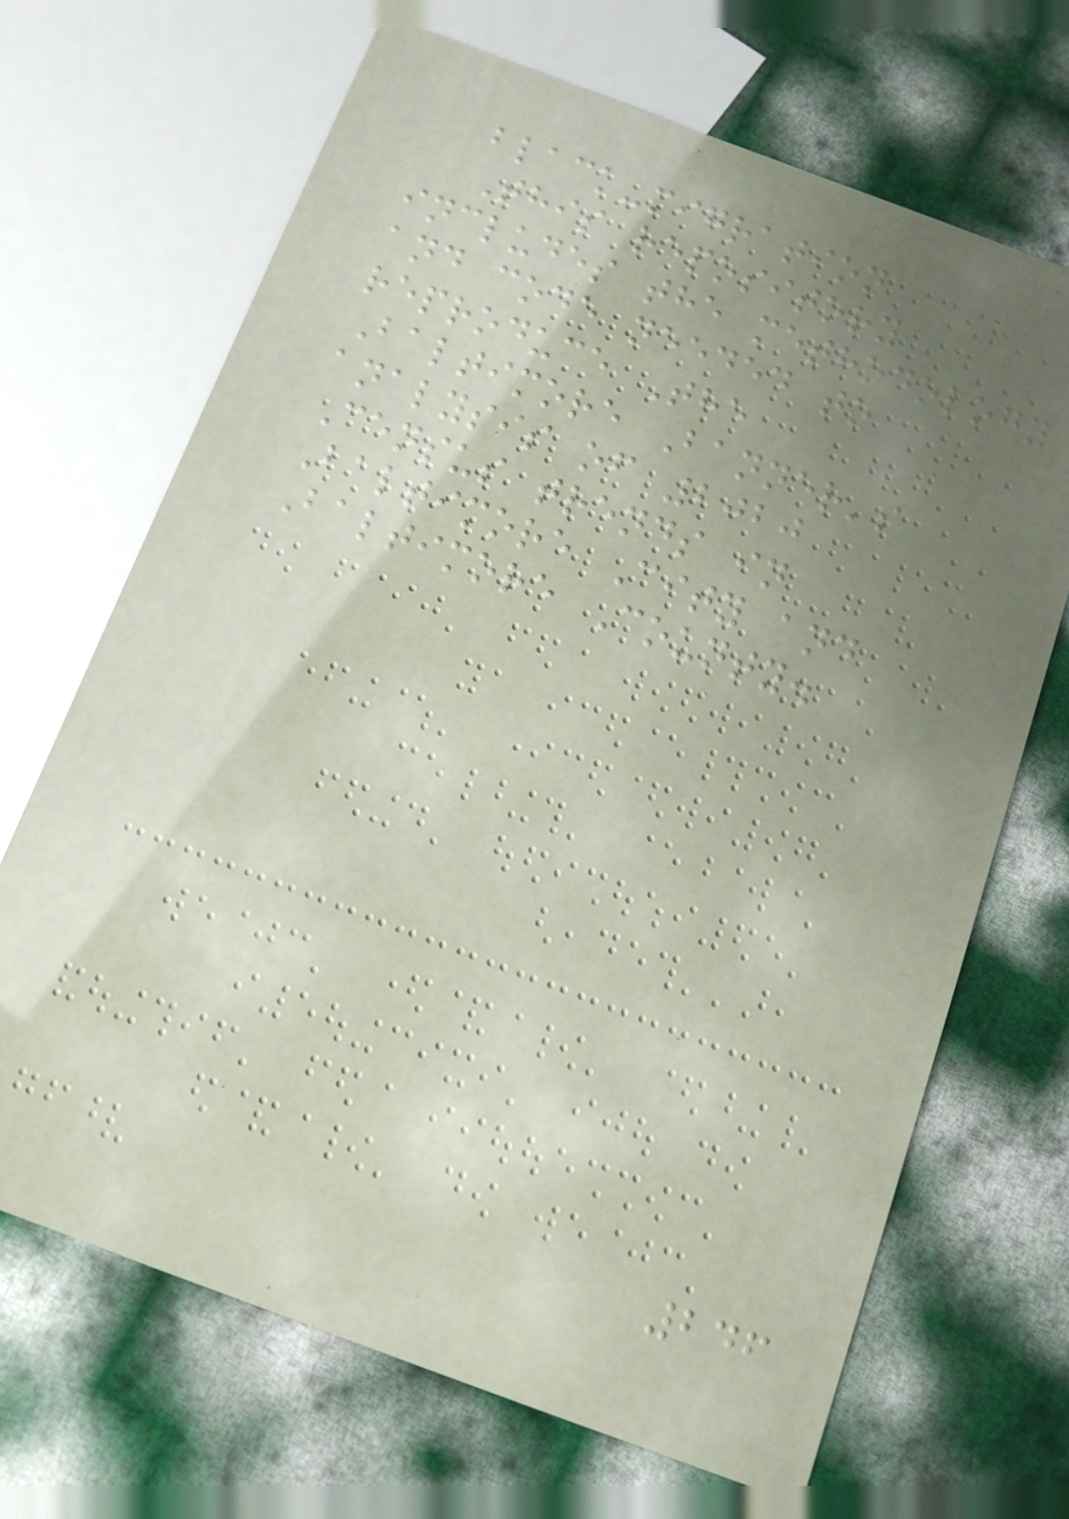black-migration
This repository
includes the methodology
and code needed to
reproduce The
Baltimore Banner's
analysis of 2020
Census trends in
Baltimore City and
Baltimore County.
246
